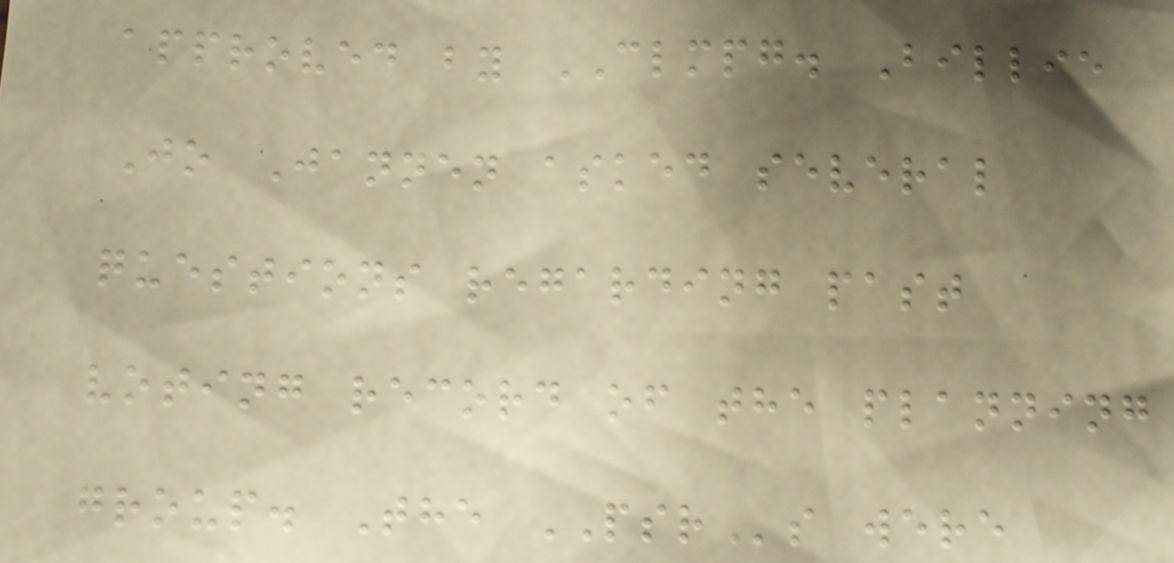approved by CLMPG. Billie
Jo Jannen asked several
questions regarding past
voting record of the planning
group. The PSRs were
